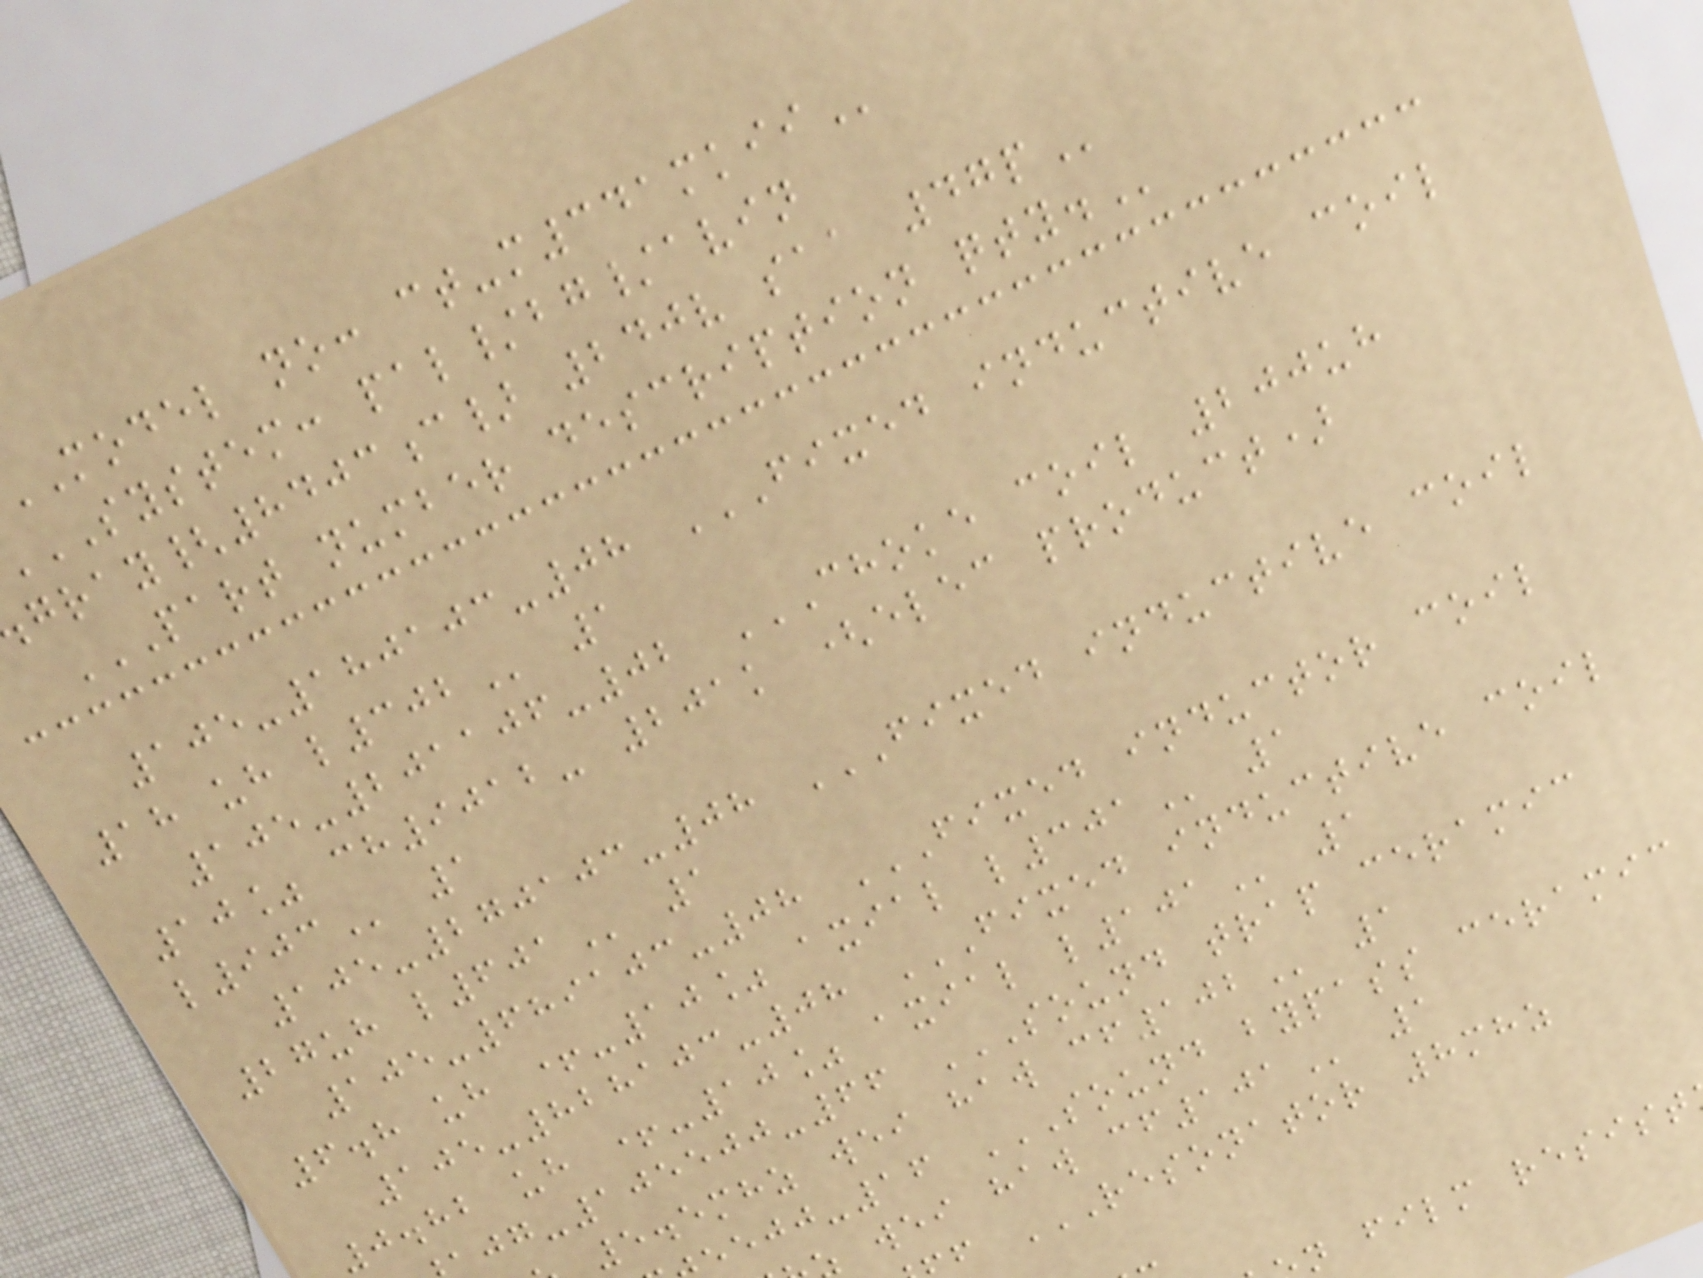model no:
SYSTEM: pal/bg/avin
gray{8403c} 240v saa
PART NUMBER DESCRIPTION QTY.
105-180103-08 FIXED INDUCTIVE COIL
18 uh
105-201106-02 CHOKE COIL 200UH
10% ch9012- 201k (elec product)
105-270103-08 FIXED INDUCTIVE COIL
27uh
105-689103-08 FIXED INDUCTOR COIL
6.8 uh +-10% axial
105-828103-08 FIXED INDUCTIVE COIL
0.82 uh +-10% axial
5.5mhz wei haw
